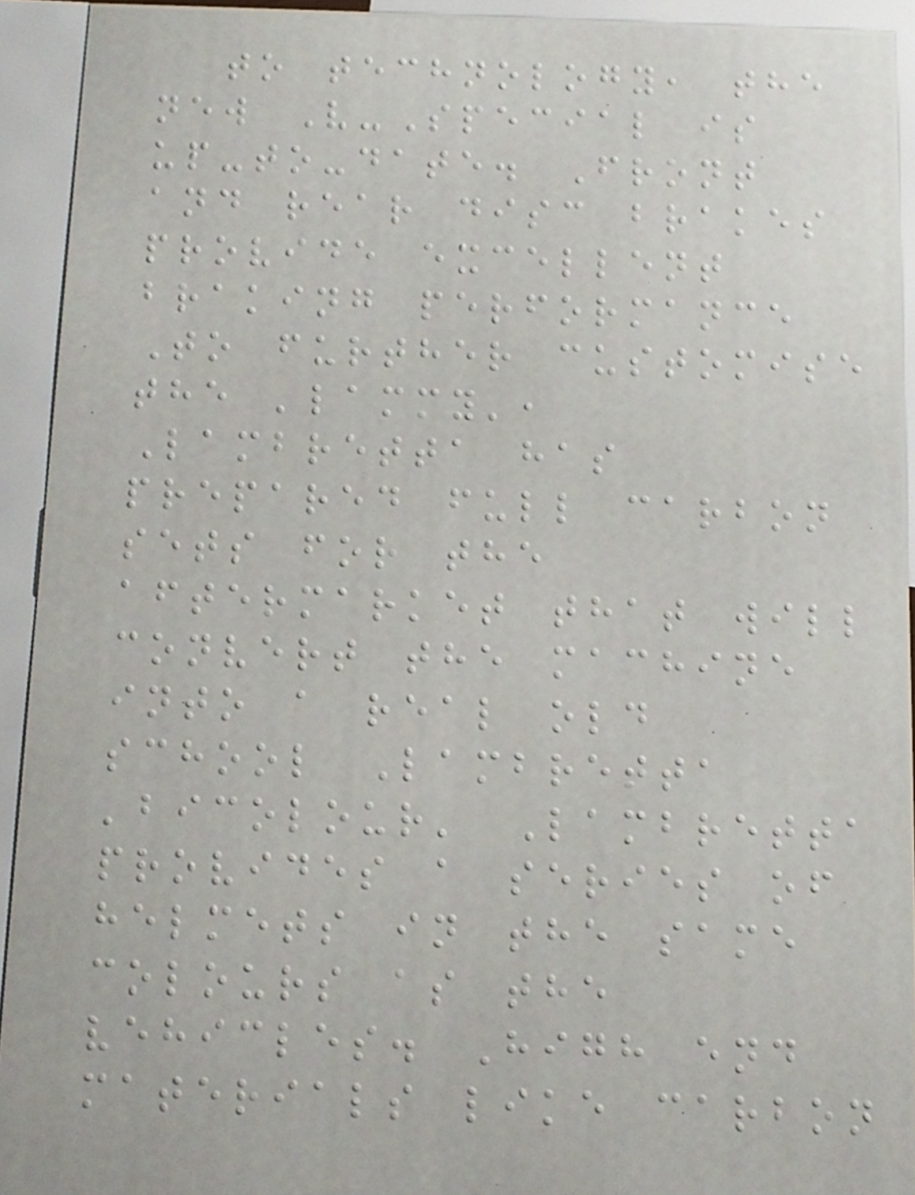to technology, the
new V-Special is
up-to-date. Front
and rear disc brakes
provide excellent
braking performance
To further customise
the 'lammy',
Lambretta has
prepared full carbon
sets for the
aftermarket that will
convert the machine
into a real old
school Lambretta
'bicolour' Lambretta
provides a series of
helmets in the same
colours as the
vehicles. High end
materials like carbon
